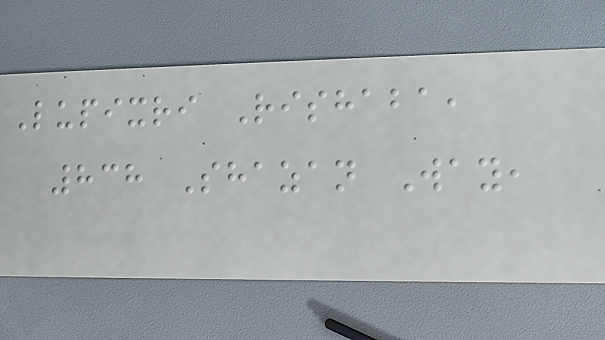Lupixri Rishaba,
838 Shazan Way,
